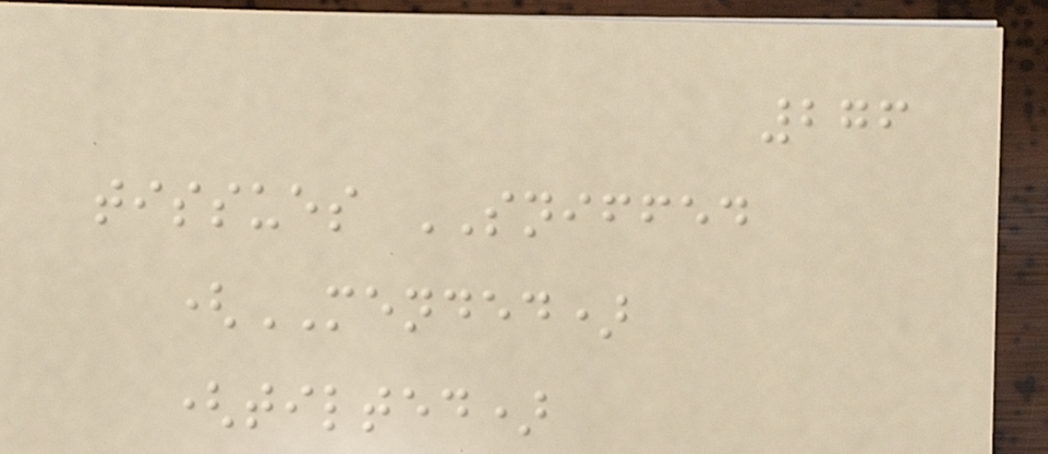276
tissues SNIFFED
(MENDED)
(tilted)
